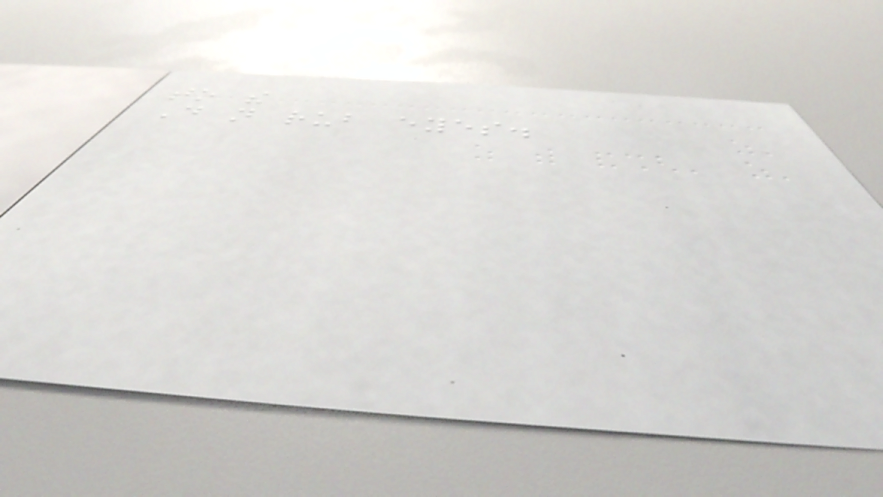to the
Do not rub eyes.
